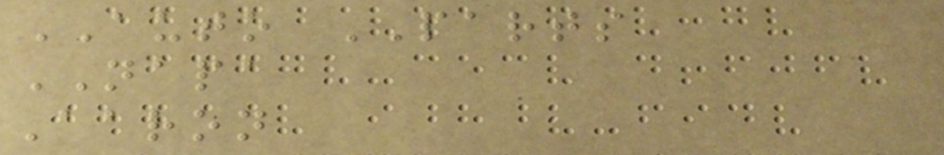AUTO PARTS
NAPA
Aaron
